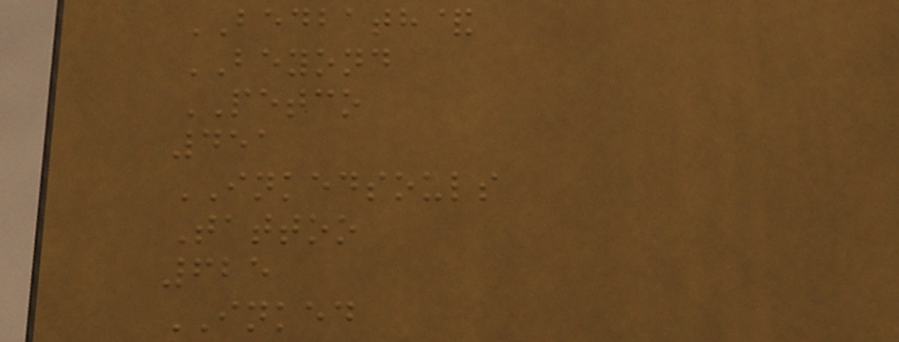BEDBATH&
BEYOND
PETCO
451
INKEDSOULS
Tattoo
625
INKED
